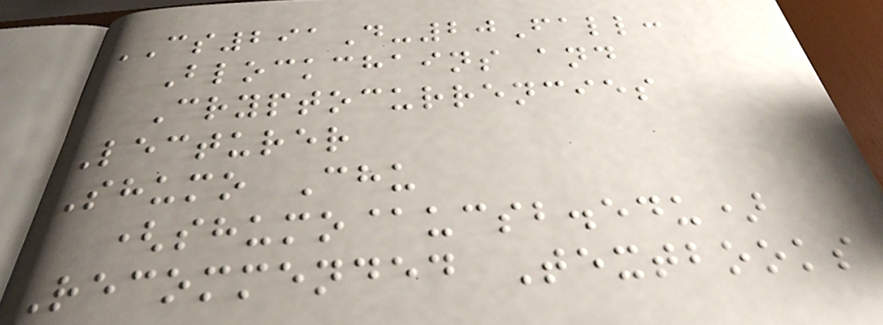CS291D-20Fall:
Blockchains and
Cryptocurrencies
Lecturer
Shumo Chu
(shumo@ucsb.edu)
Recommended Textbooks
